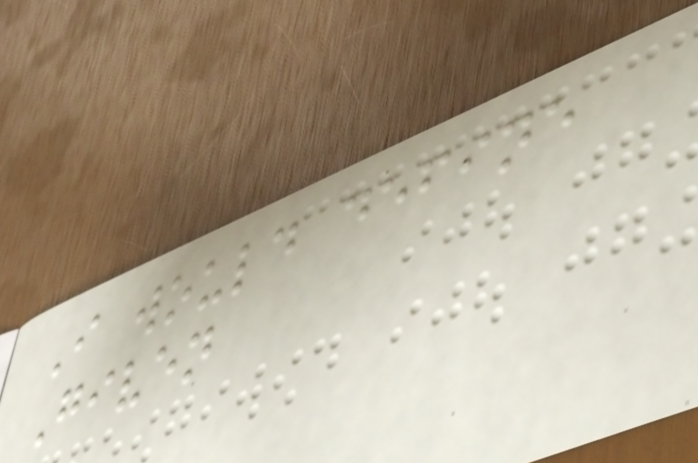I would define
Given
